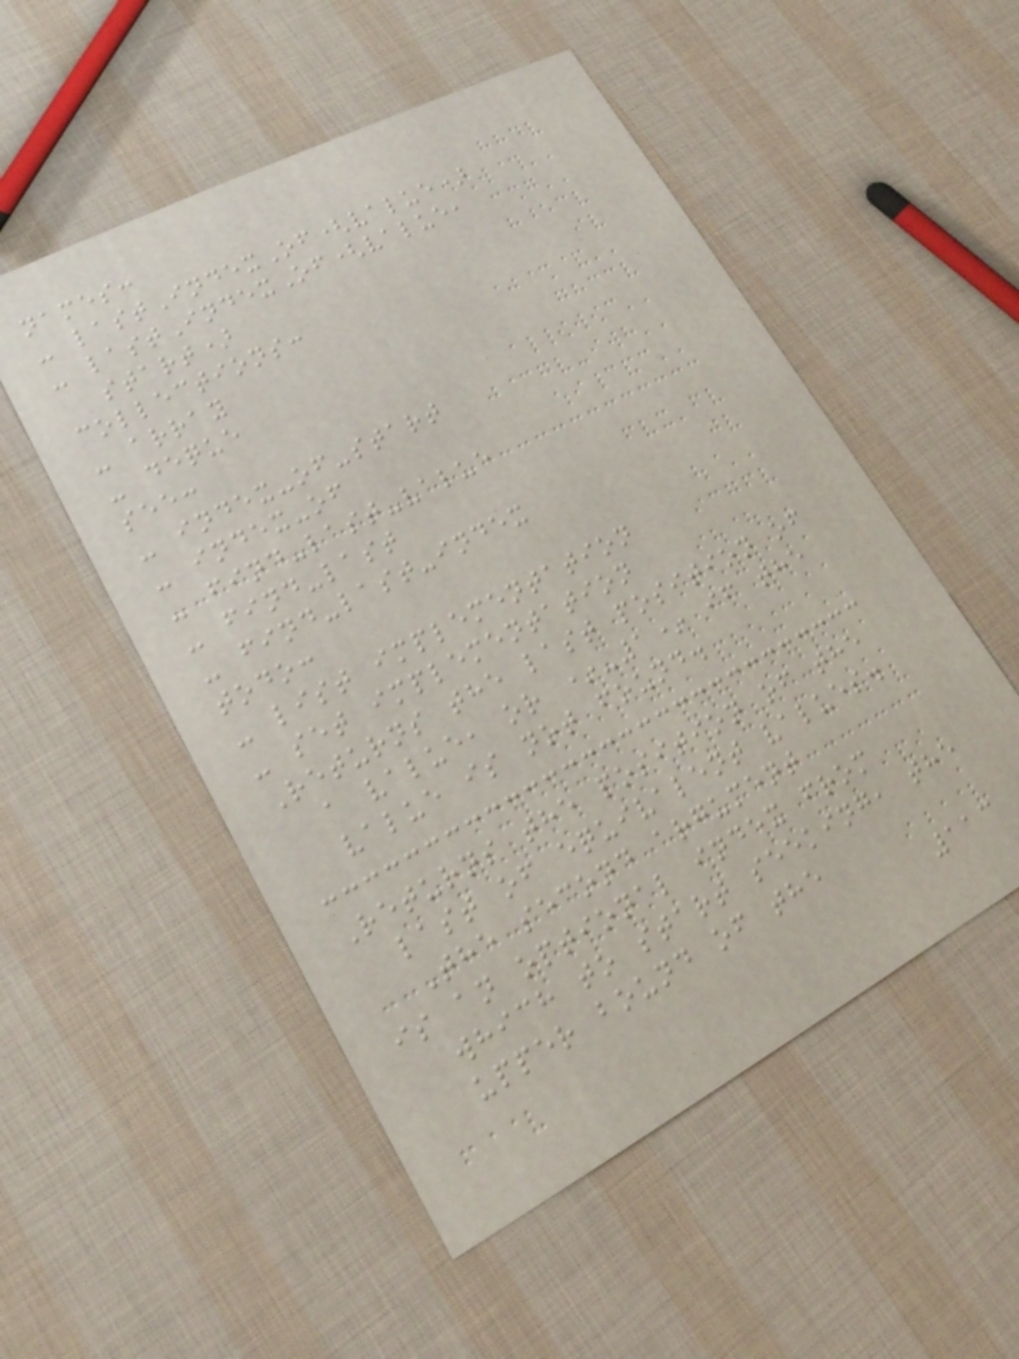names:
- lastIndexOf(value)
- lastIndexOf(value,
start)
collections:
- array
- deque
see:
- index-of-start
- index-of
- find-last-value
- find-last
- find-last-index
todo:
- list implementation
- set implementation
Returns the last position of
a value, or *-1* if the
value is not found.
Returns the position of the
last of equivalent values.
The second argument
is an optional index from
which to start seeking, the
upper bound of the
113
